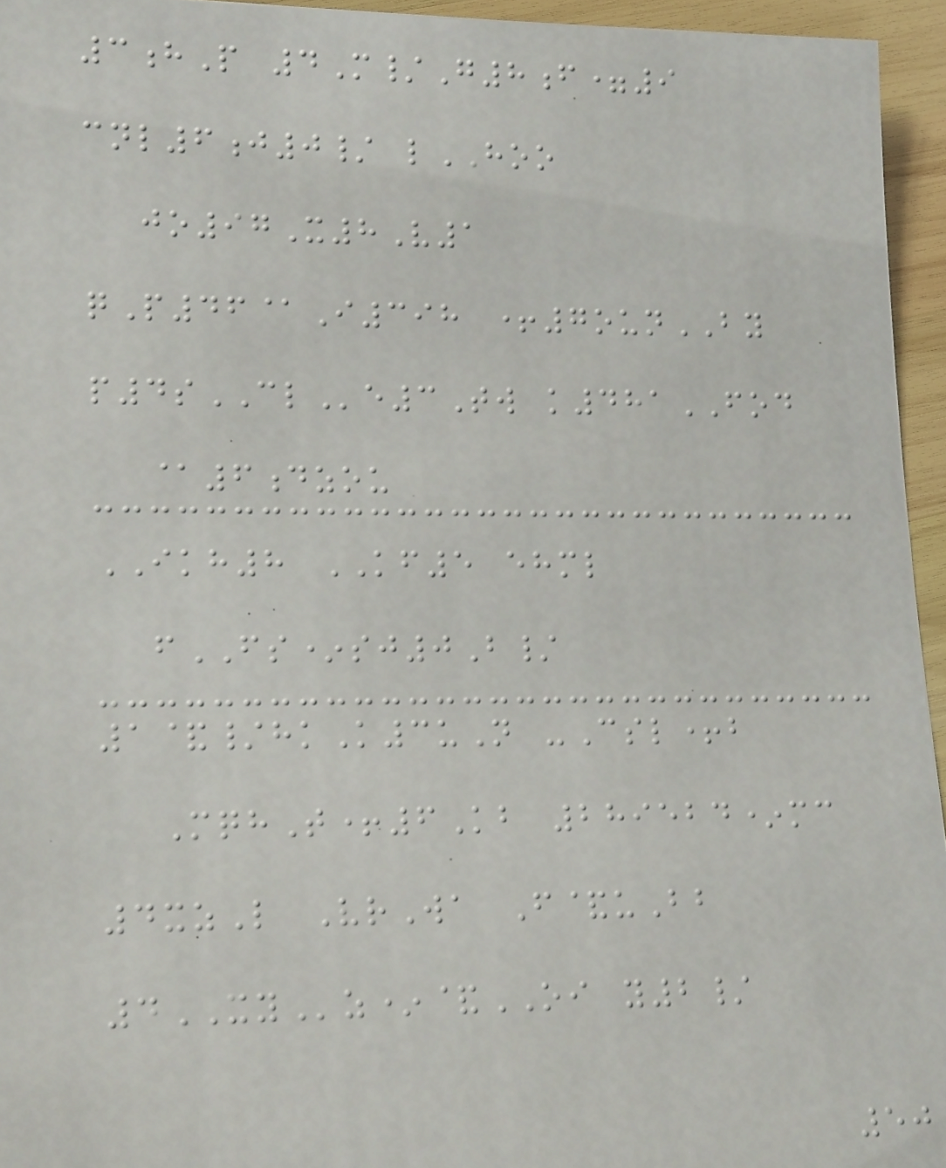3hP 4M/G8f=9
cnl6j0/ lHOO
jo97X8V1
qP46@I398 +7ounBY
p4sCLe3Tw k481FOD
@6dzou
IKH8 KF5 ehml
fFS*sj0B/
1&/hkK3uN -Csl+b
MqhT+6Kb 289524*mc
4xzL VrWa F&uBb
4XYz*&OI y2/
50
